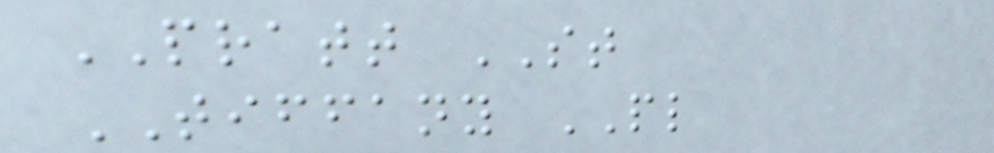PRATT ST
TIFFANY PL
